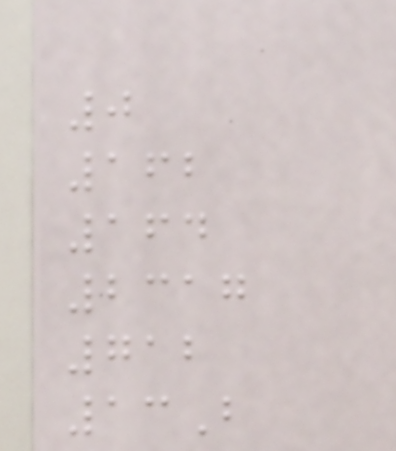0
162
164
2317
712
13B
